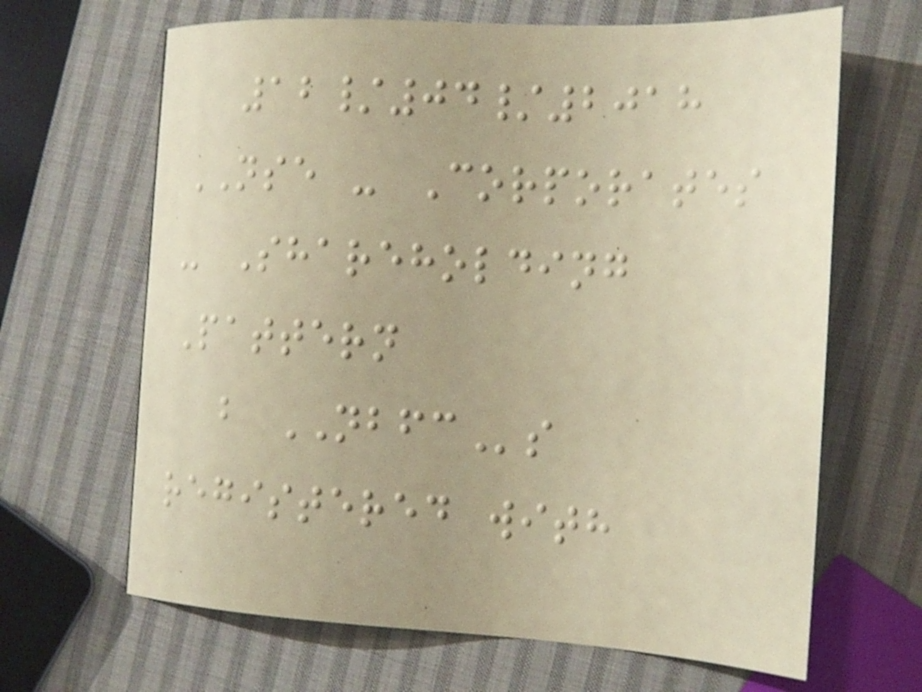12/04/2018
NSE - Corporates
- Shareholding
Pattern
b NBFCs
registered with
